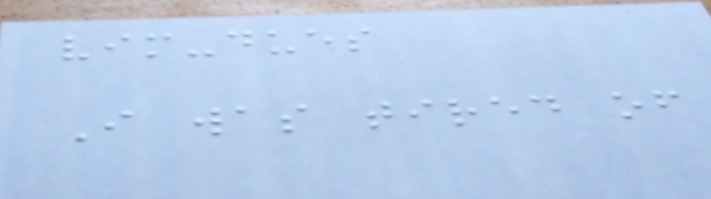vim-dues
I was tired of
